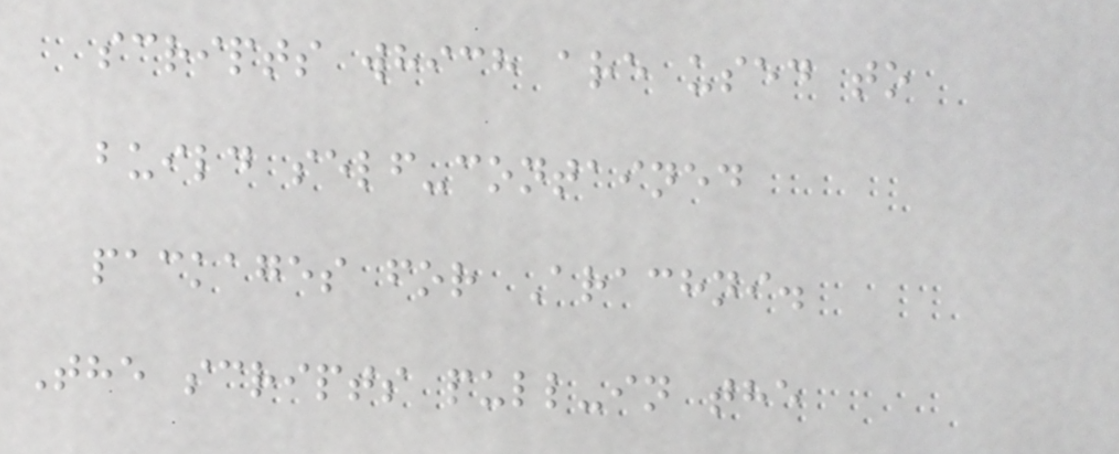scripts which are used to
build self-contained
packages for Arachni.
The scripts pull-in the
